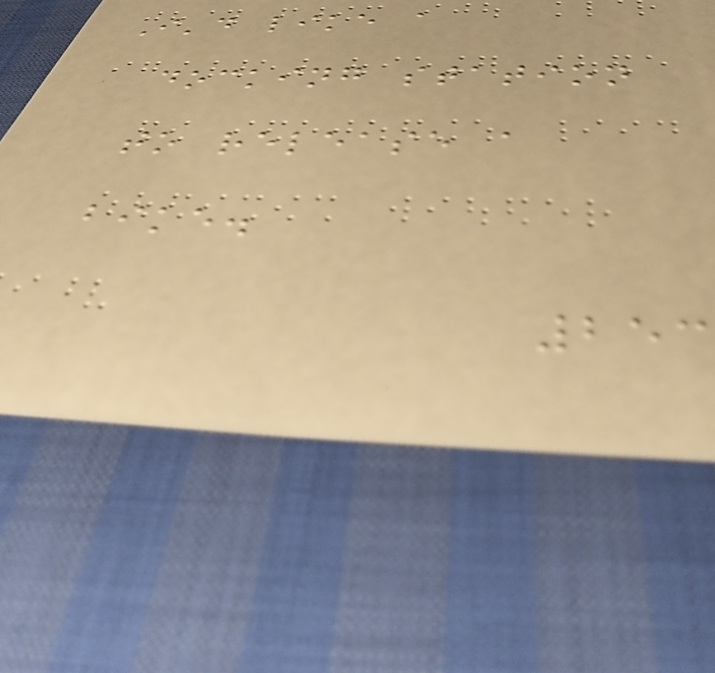I'd like a
docking station
to release a
bike.
253
